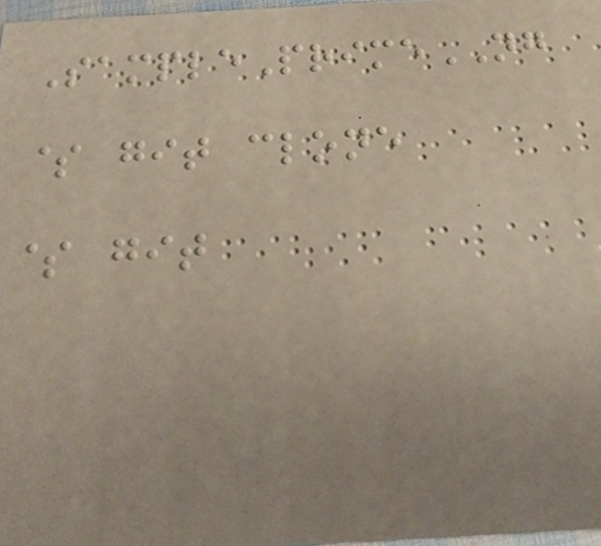SamplePrimeNG
$ git clone
$ git
